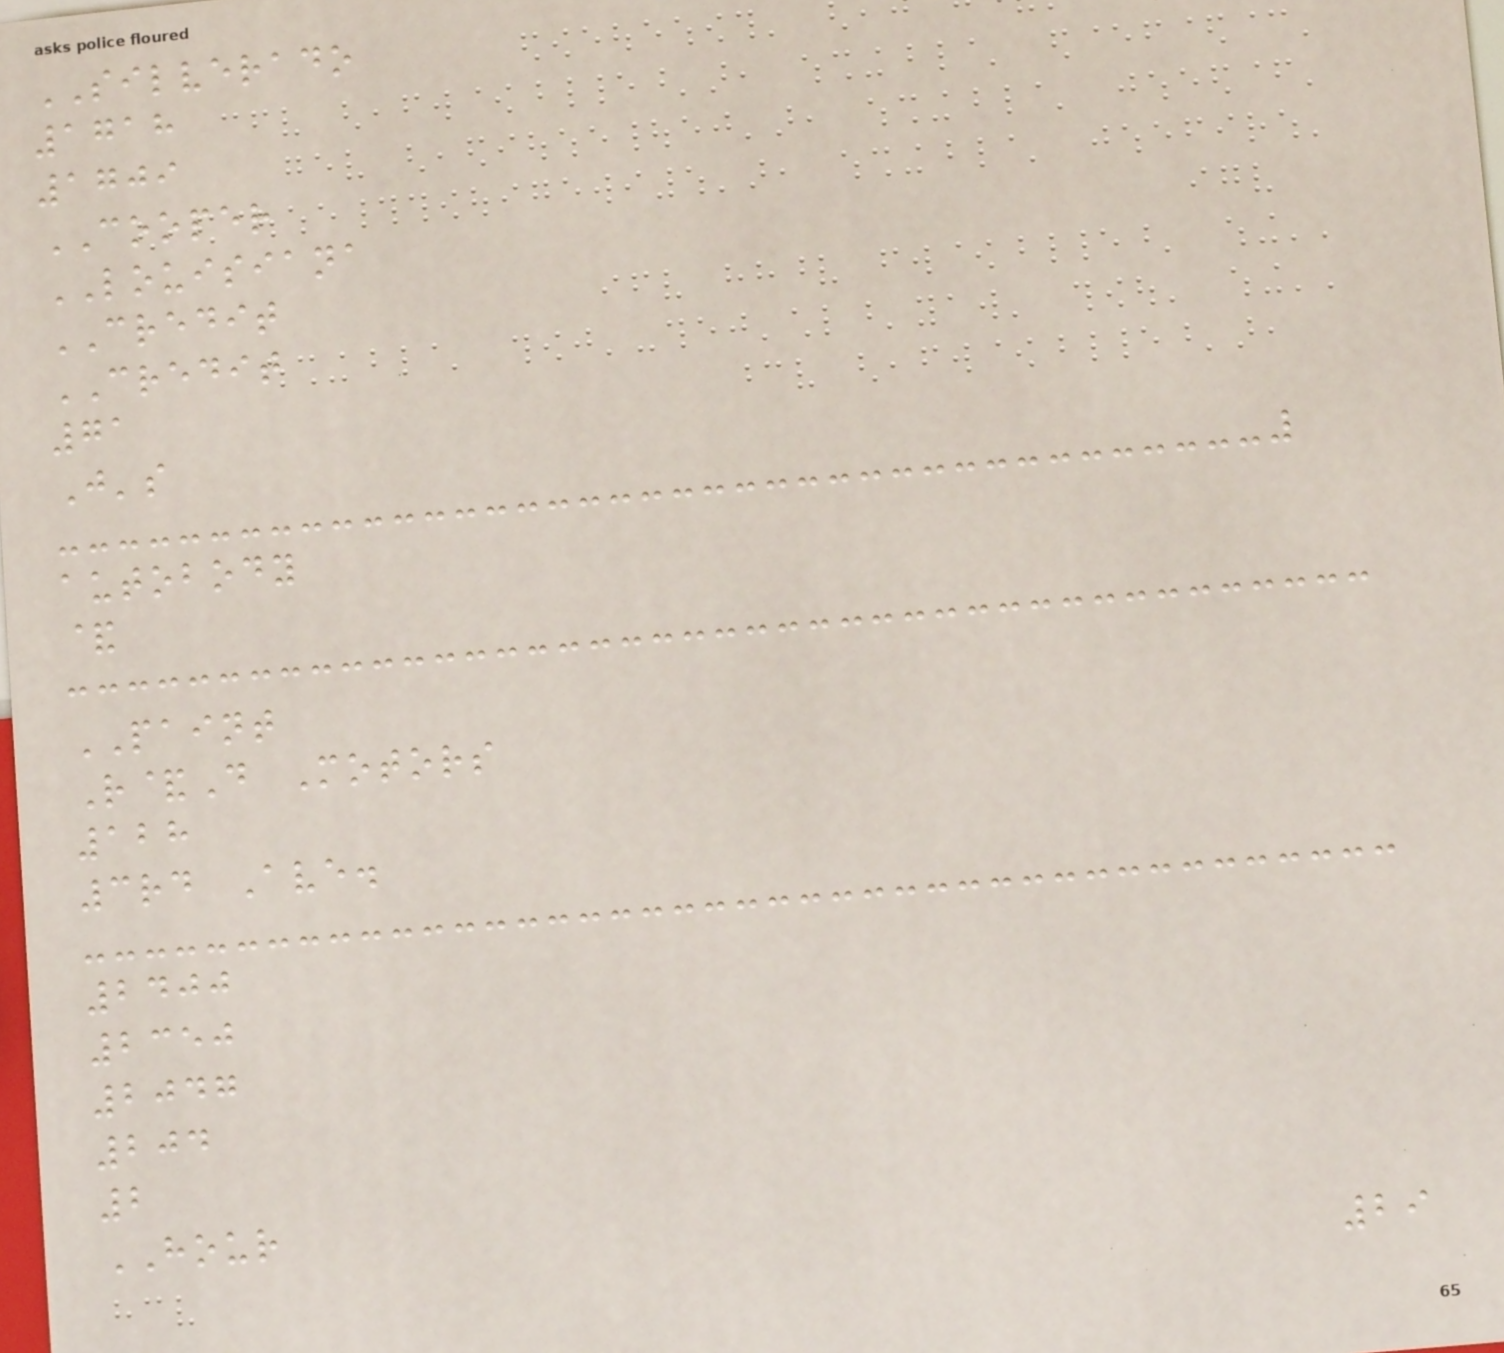SILVERADO
1718
1709
COOPER
LOUISIANA
CREDIT
CREDIT
71
J's
autobody
&
PAINT
R&D Motors
128
3rd Ave.
2400
2350
2047
204
2
HOUR
29
